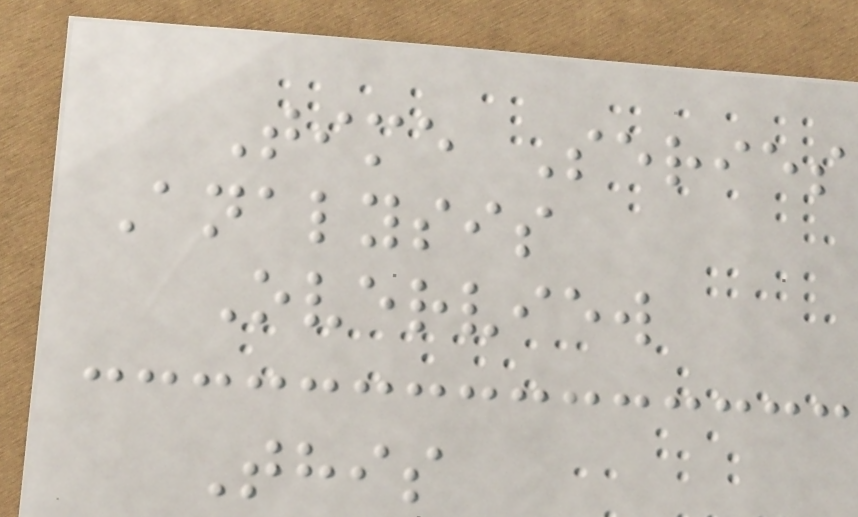Time Series
Analysis
Overview
This
